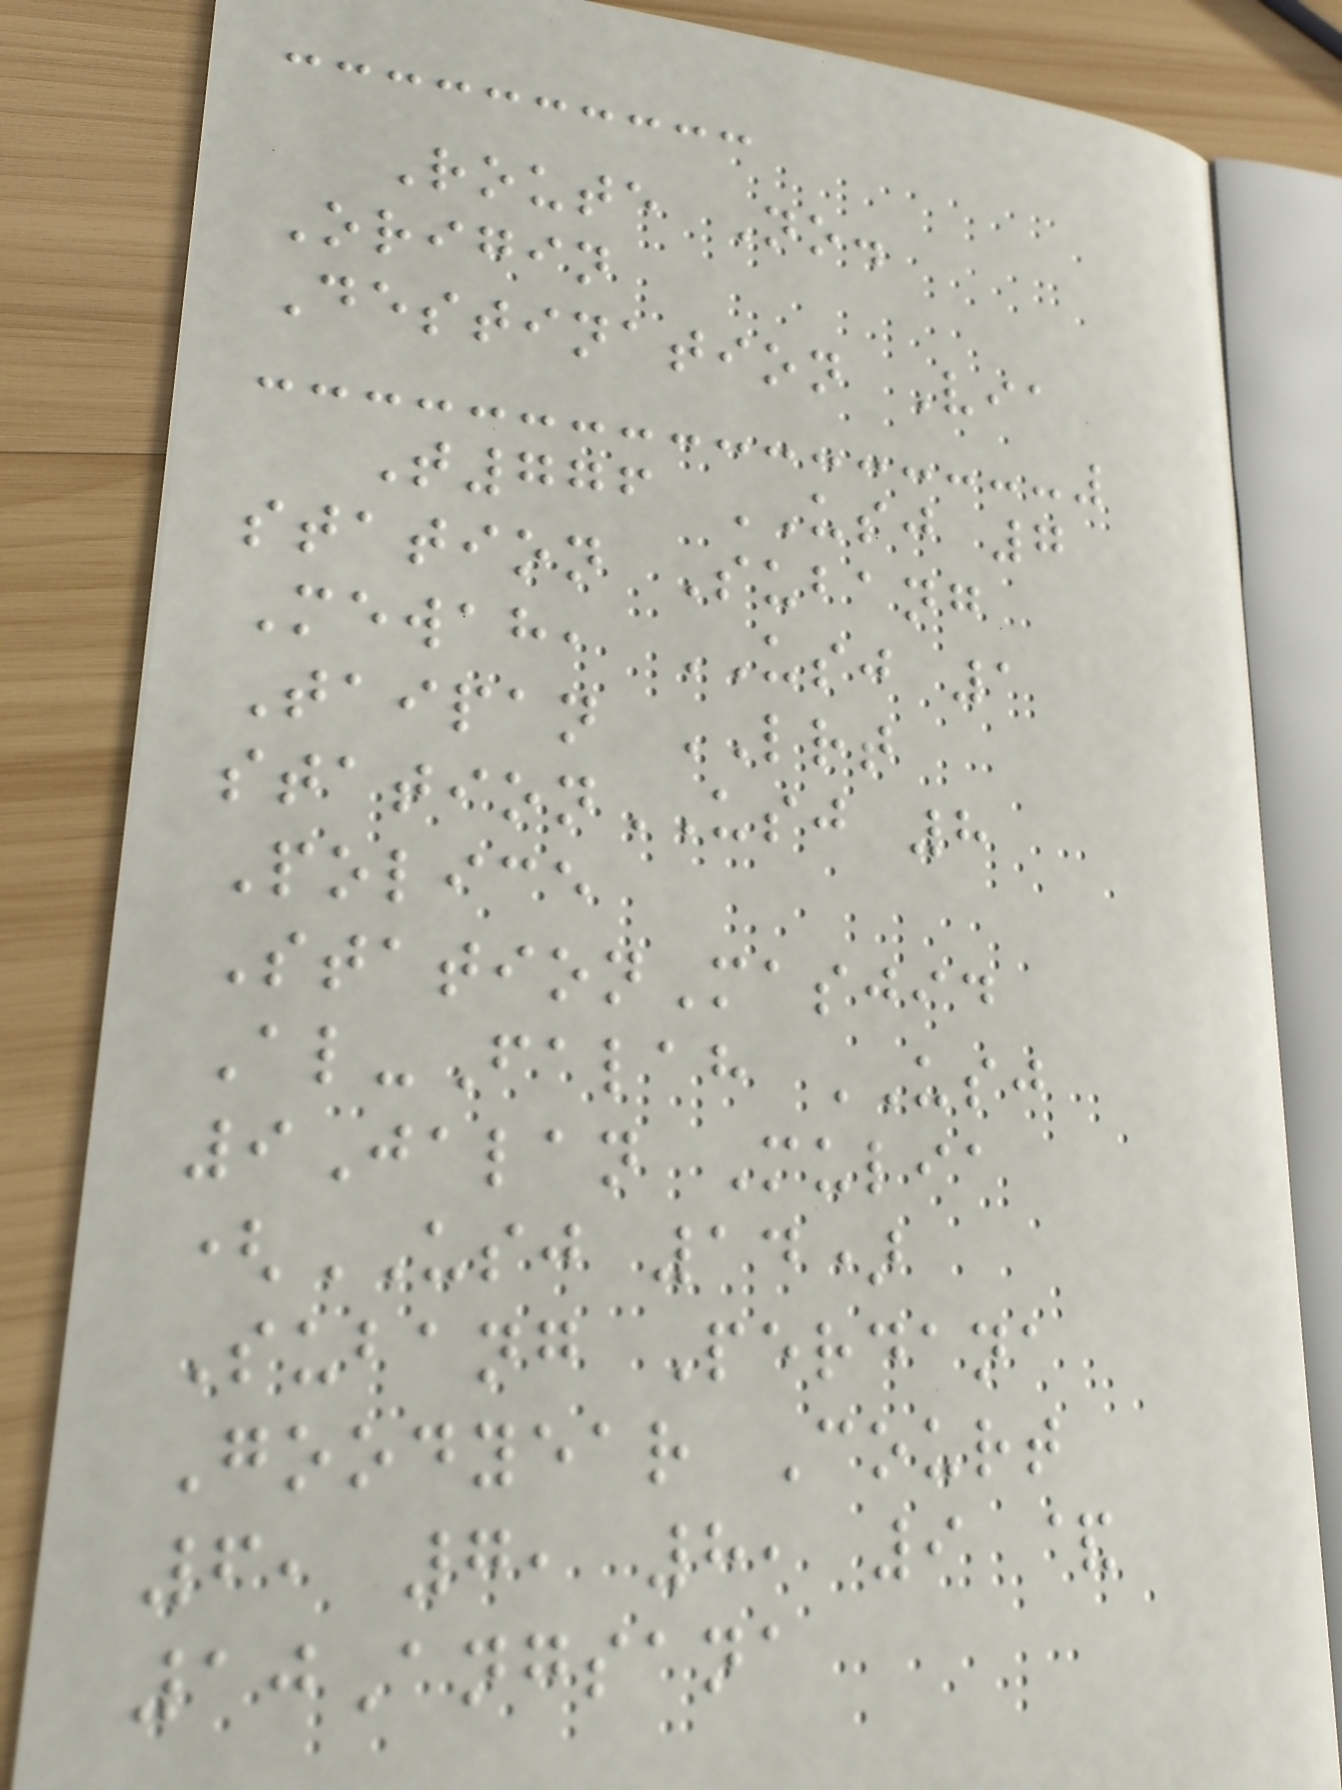Route No.
Origin
Destination Via
T776 USJ 7
station Subang
Mewah, USJ 1
Taipan LRT
stationUSJ 8
Police
StationMasjid
Al-Falah USJ
9Jalan Mulia
(USJ 14)
Subang Perdana
Goodyear Court
6, 7, 8, 9 &
10Angsana
